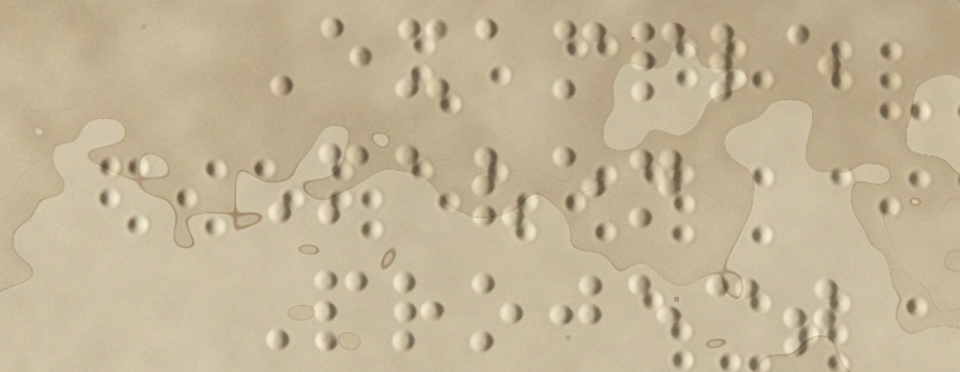Example
Maven
Project
